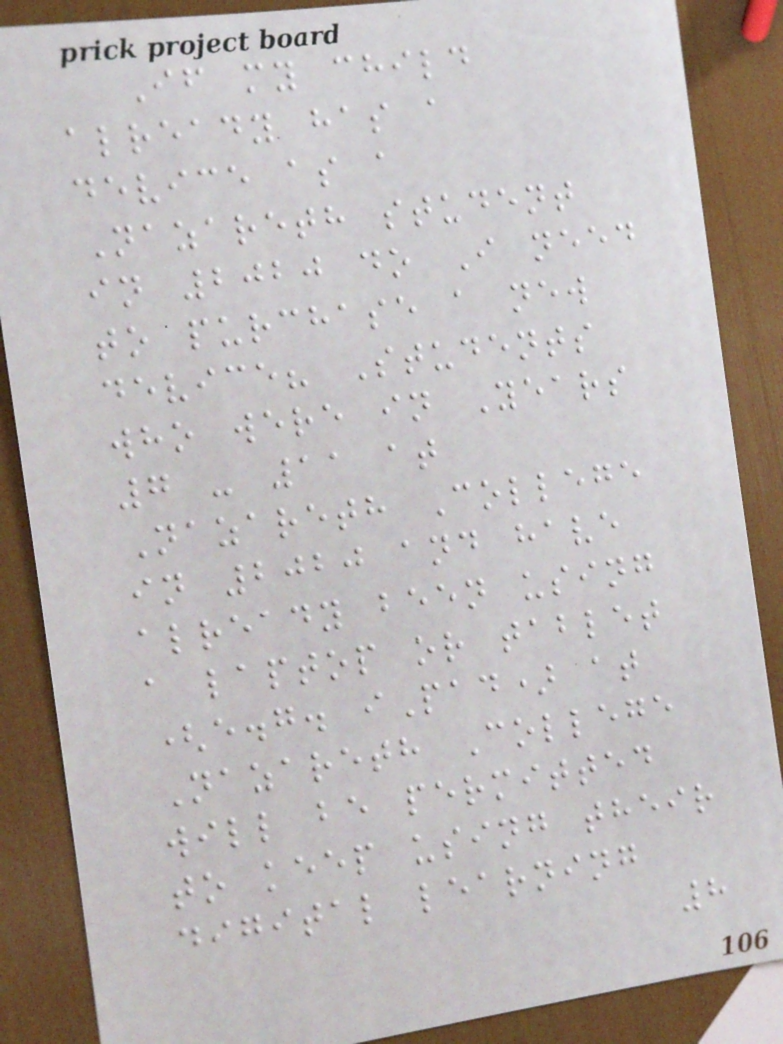If my child
already has a
device as a
Nazareth student
in 2020 do I need
to purchase a new
device? Students
who were in Years
7 - 11 at
Nazareth College
in 2020 and have
already been using
a laptop or tablet
(e.g. iPad) at
Nazareth College
will be permitted
to keep using their
digital learning
8
